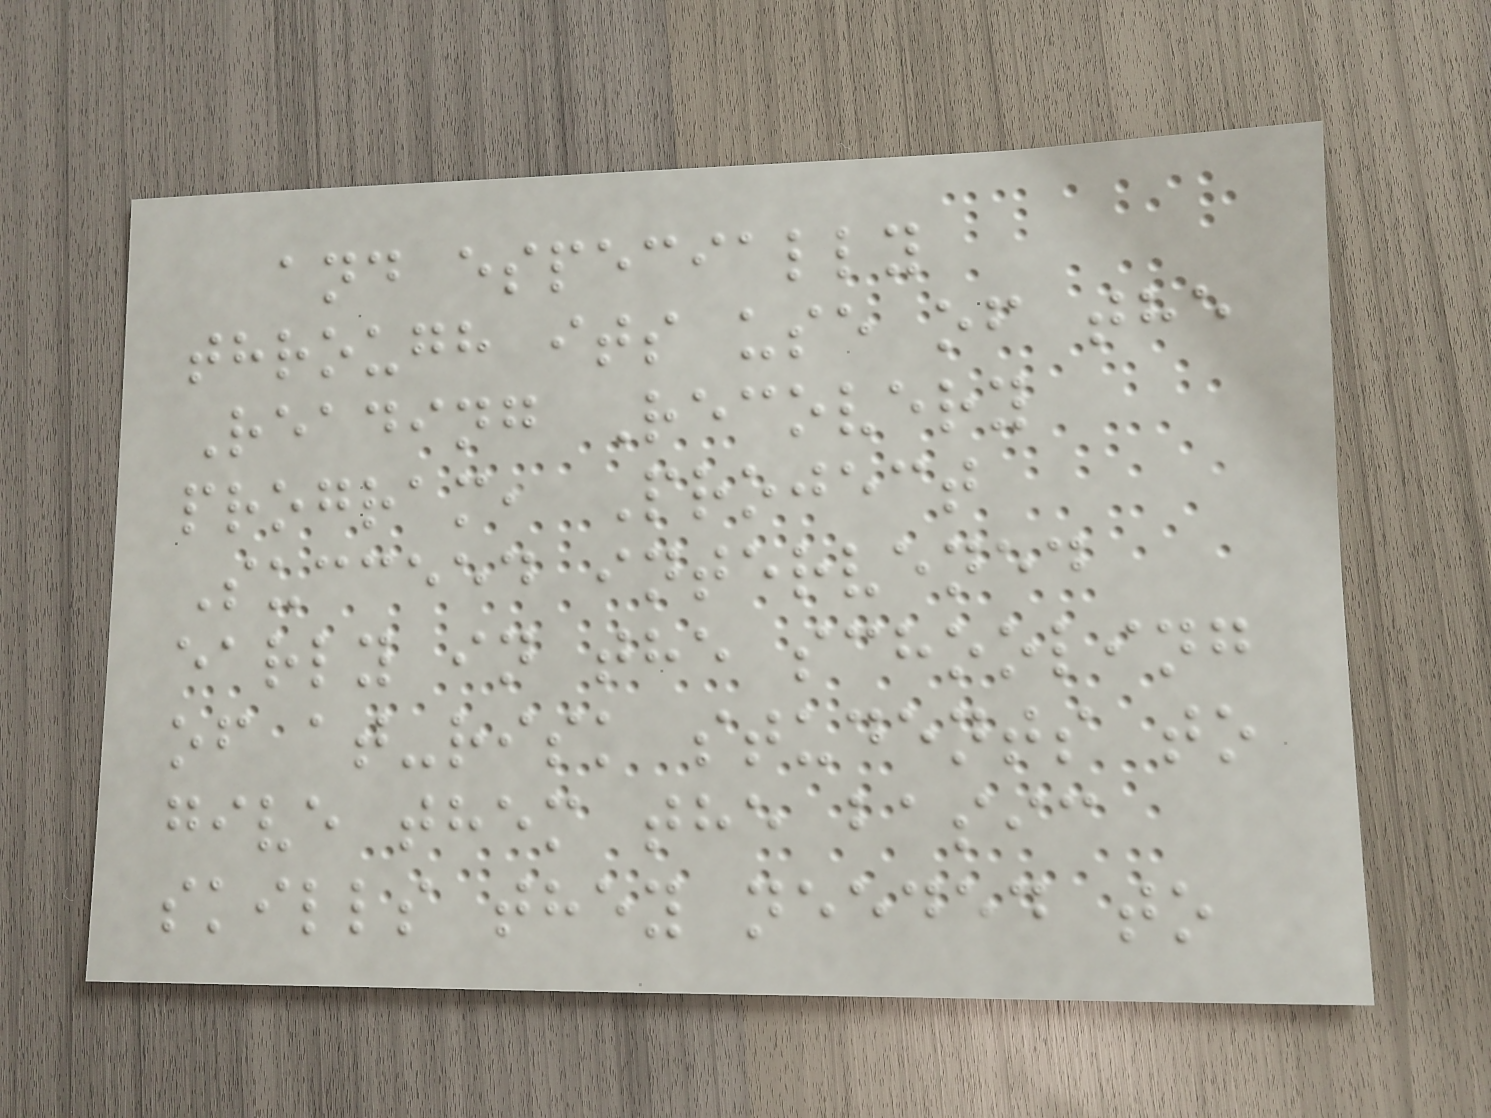and especially
through its use of the
Reading Recovery
program, Project
Succeed intervened
early in the schooling
of at-risk students to
give them the basic
skills they needed to
